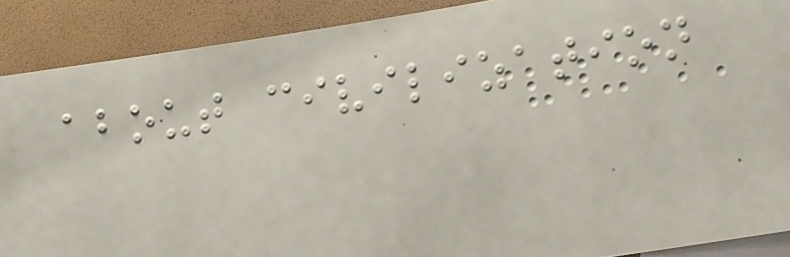about civilization
